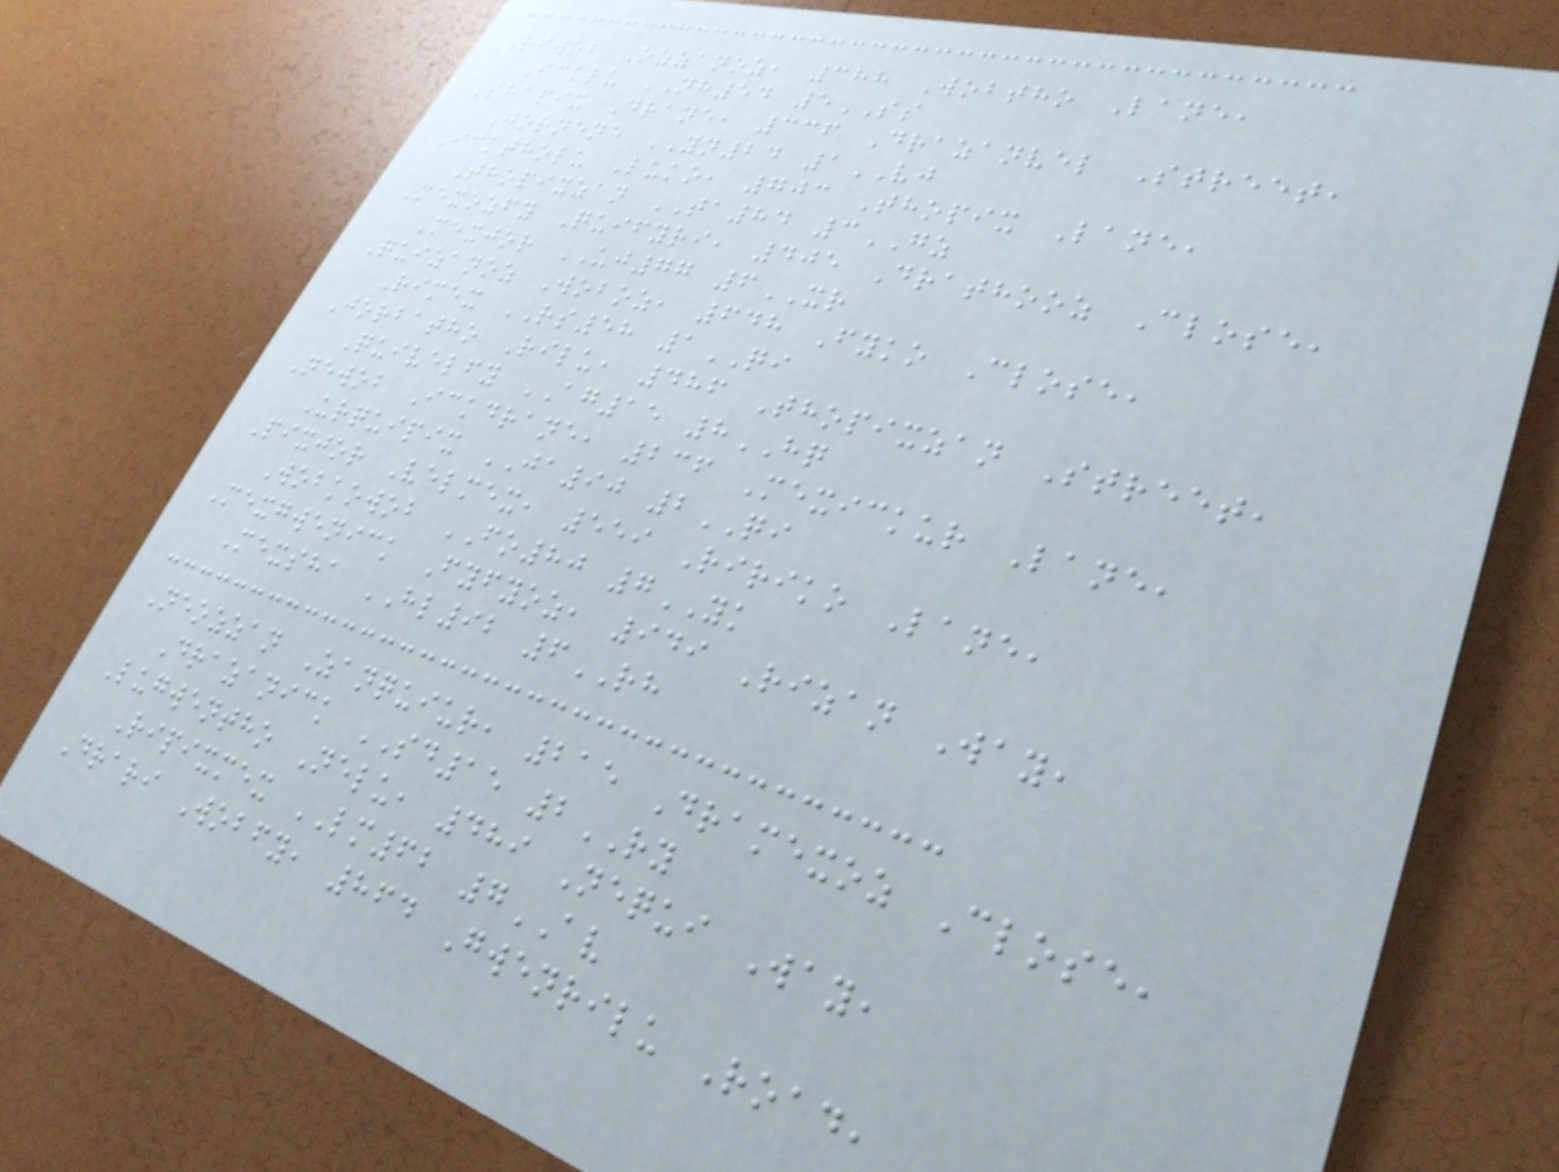Riwob Ozzanoz, 388 Wobtho Lane,
Icklu NH54 5SS
Shapix Drane, 336 Drazanvel Street,
Jornene YN24 1VJ
Icktholu Luko, 703 Thopix Lane,
Thopixzan TA84 3GZ
Mexozfy Quifyri, 405 Drathooz Close,
Mexjor UJ77 6XR
Quizanoz Woboz, 648 Fyko Close,
Rimex RS58 1QI
Jorbatho Rilu, 486 Thopixzan Street,
Quivelfy AG15 8HQ
Newob Ickdrane, 236 Mexickur Lane,
Urquipix JA90 2QI
Pixjor Velmex, 559 Ririko Lane,
Wobkowob FO80 7YK
Mexgwenick Fyfyoz, 949 Rizan Way,
Mexsha HL92 6RH
Neozzan Zanquiur, 215 Dramexoz Close,
Drazanick SD15 2RY
Lugwentho Nelu, 489 Nequi Way,
Ripixmex LM62 7AV
Drari Wobfy, 864 Gwenrilu Road,
